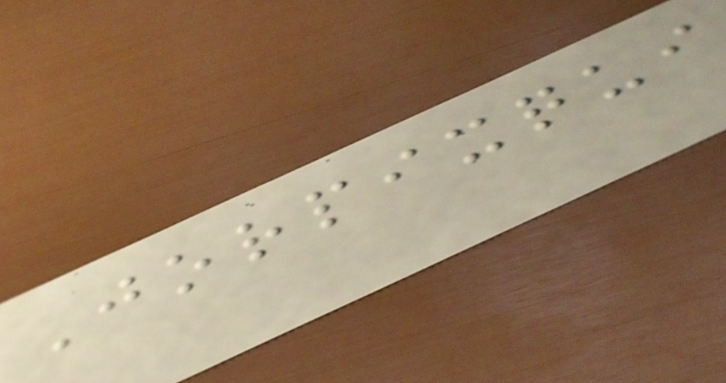Jorpixqui
